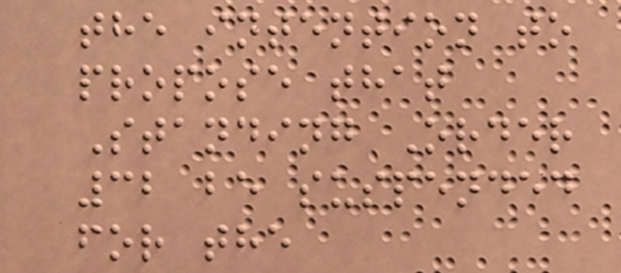the intention to
propose that
Standing Order
32 be suspended
for the
